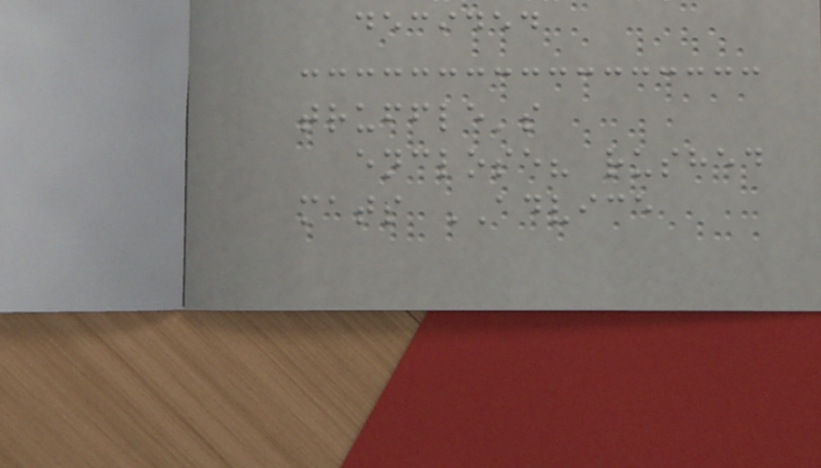decided
truffle's
enclose? rushed
mats ADVICE
